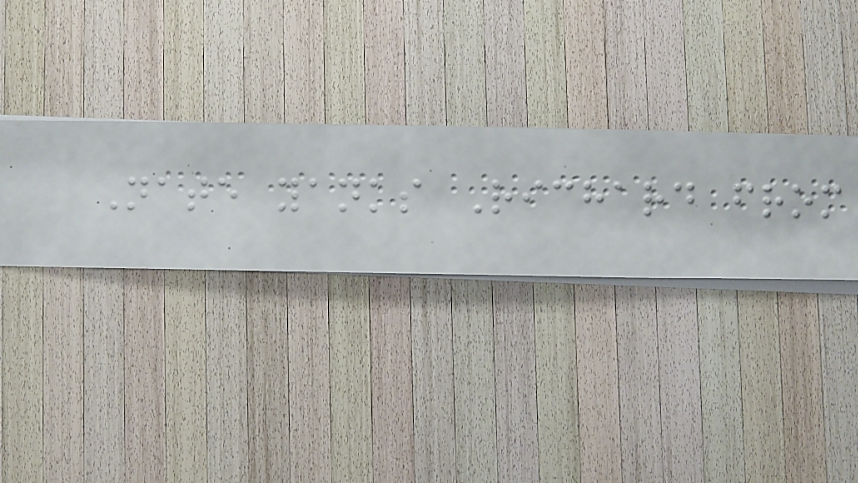Nate yanks Richard from
